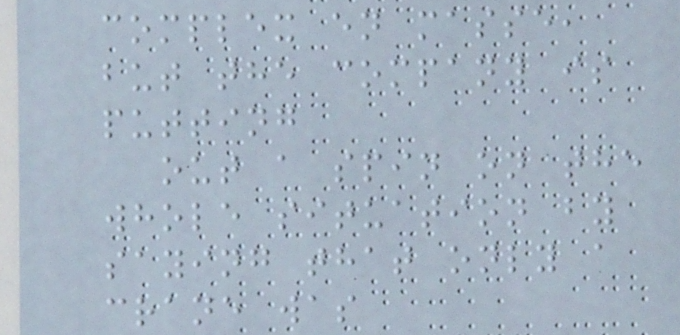complex en masse,
but the company is
putting
out a spin on the
whole situation by
saying that only a
crane was
